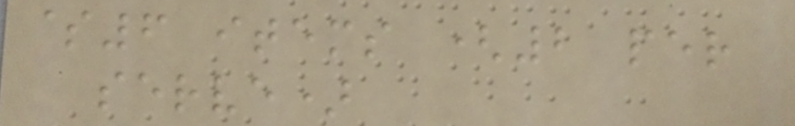$6 items (2 per
serve)
